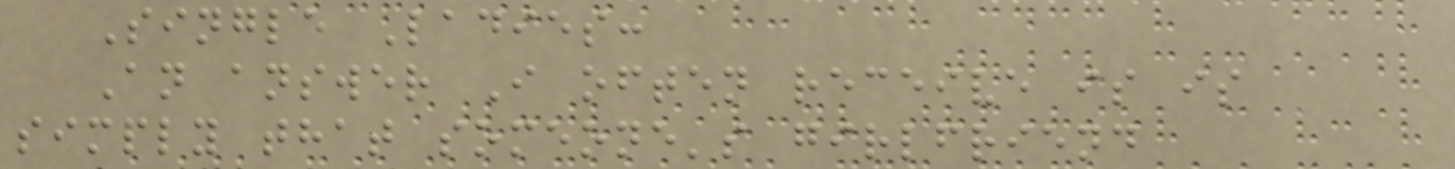Single Ladies:
An answer I often receive is is
simply that someone's girlfriend
